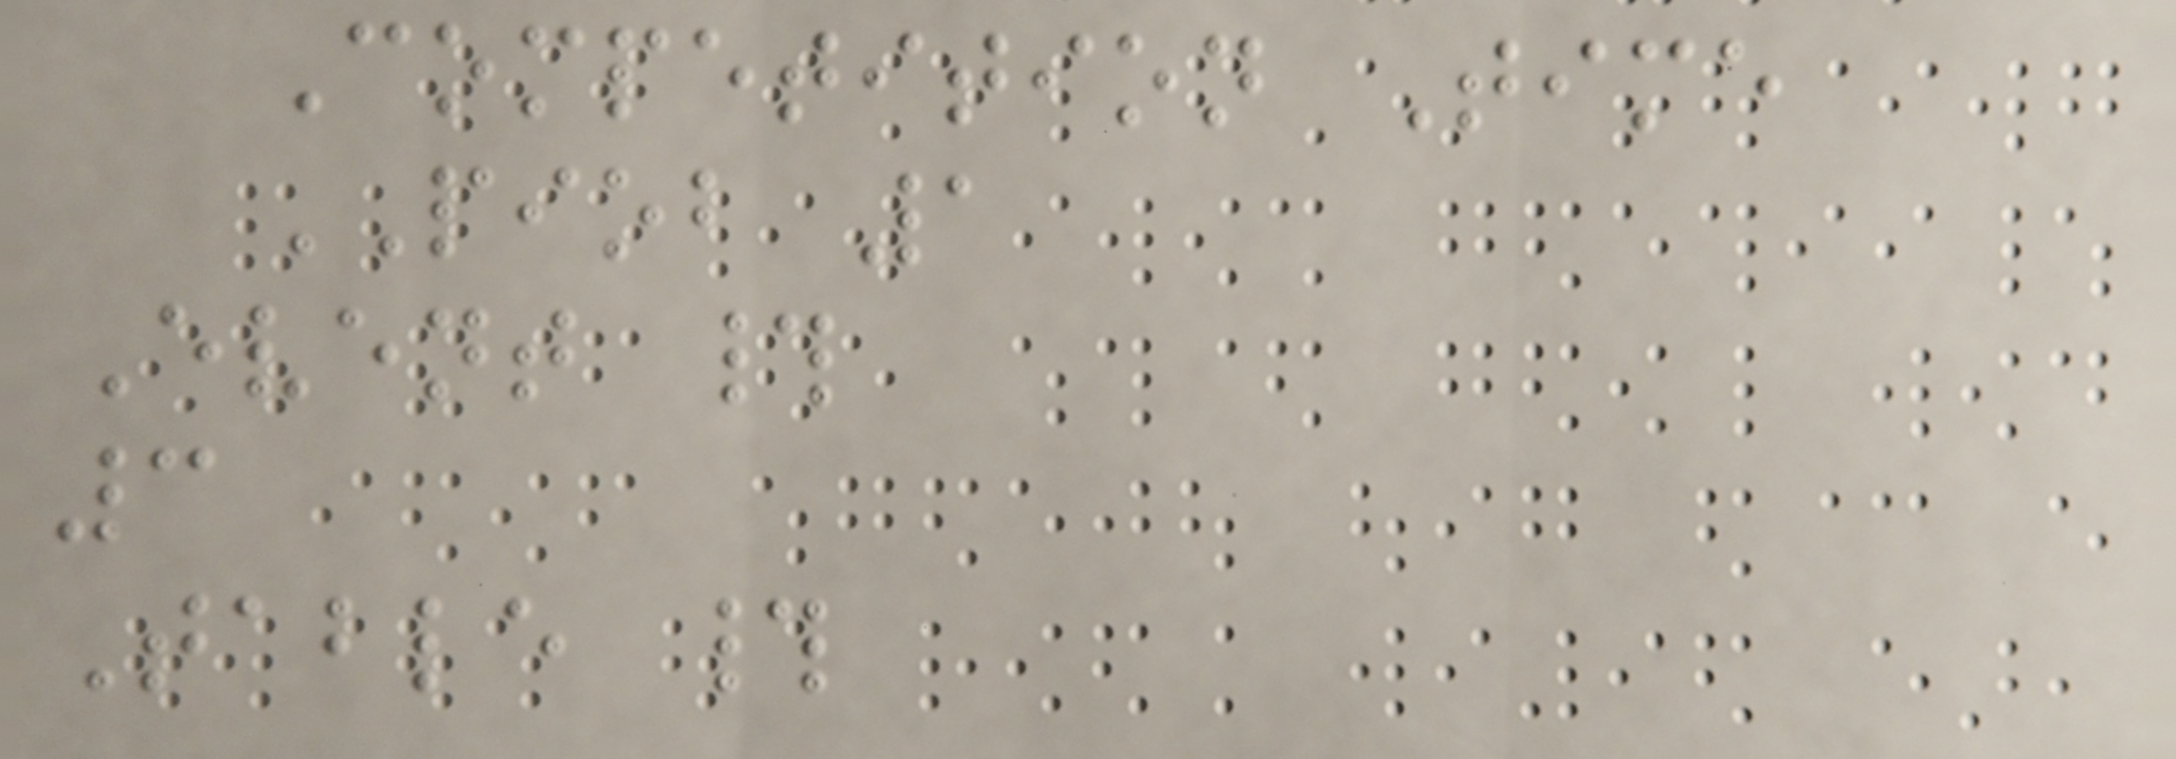Competition Time
PIOB 1
Event #
3
Table #
